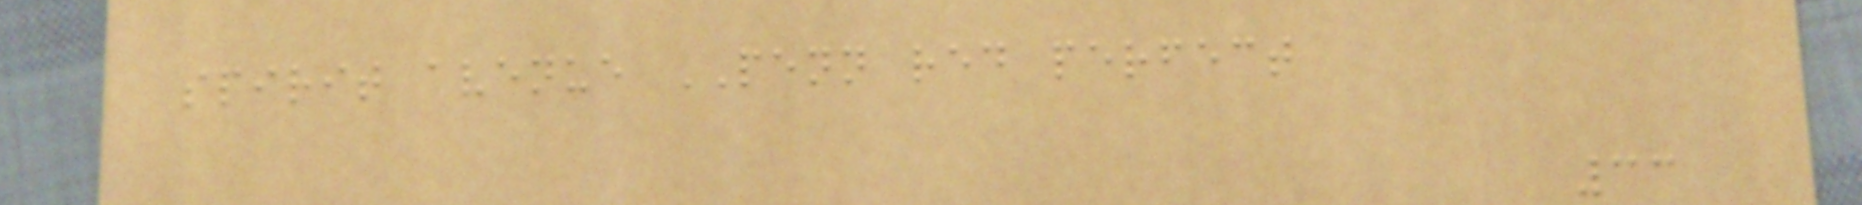spirit avenue PENN red perfect
33
